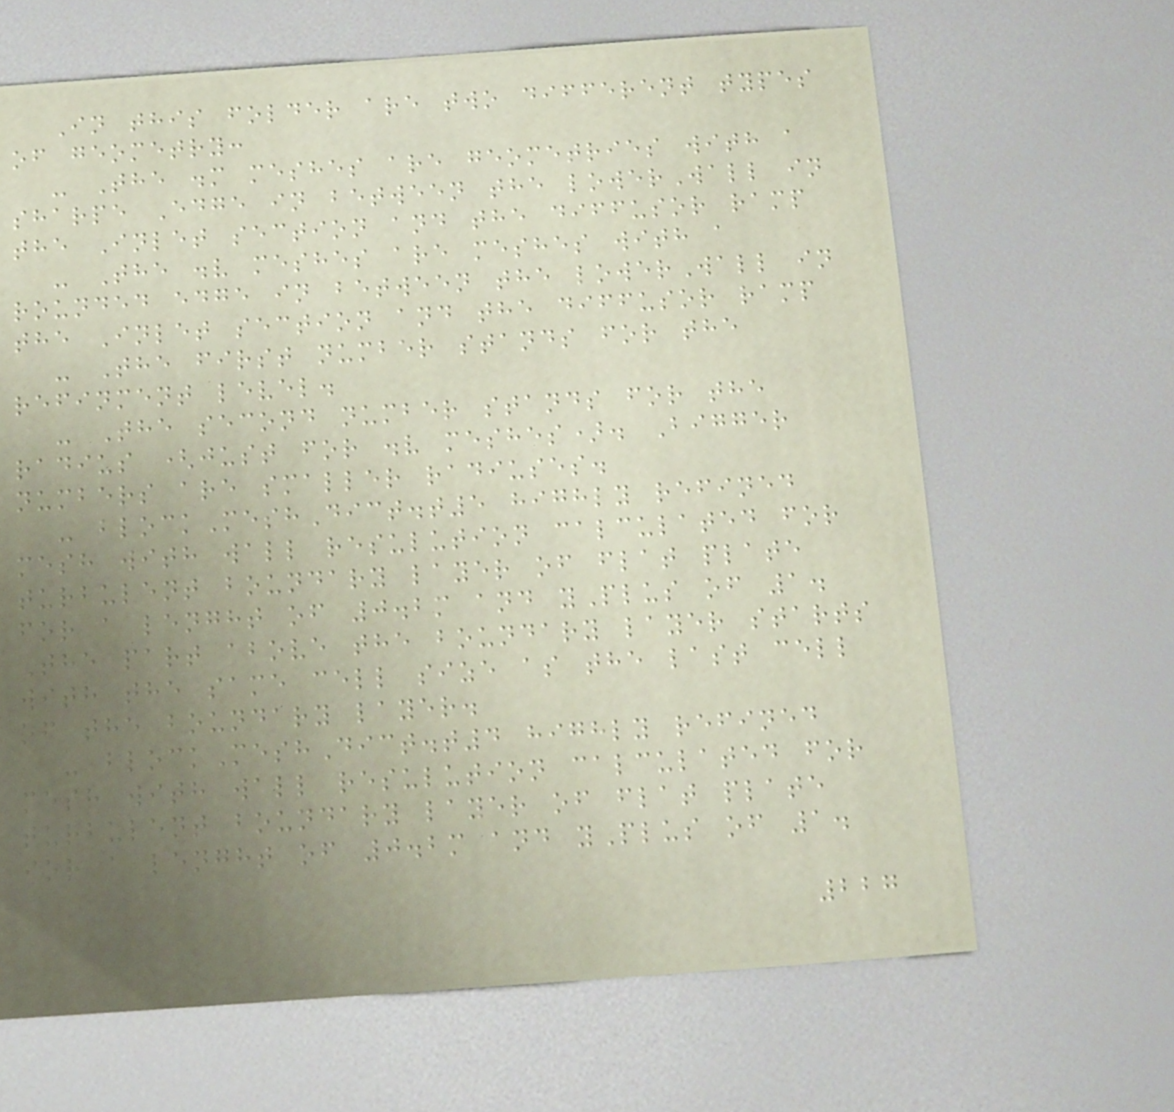In this folder are two different types
of geometry:
- The .m meshes are geometries with a
sharpe Edge in between the lowerWall in
the Inlet section and the diffusor ramp
- The .v meshes are meshes with a
rounded edge in between the lowerWall in
the Inlet section and the diffusor ramp
- The first number stands for the
refinment level.
- The second number stands for the
radius (just for .v meshes). Bigger
numbers are smaller radiuses.
- blockMeshDict.t5 highly refined
mesh with wall resulution calculated for
turbulent boundary layer of flat plate
for a lenght of 0.2m and yPlus of 1.
The part above the boundary layer starts
with the same cell size as the last cell
of the boundary layer.
- blockMeshDict.t4 highly refined
mesh with wall resulution calculated for
turbulent boundary layer of flat plate
for a lenght of 0.2m and yPlus of 1.
227
